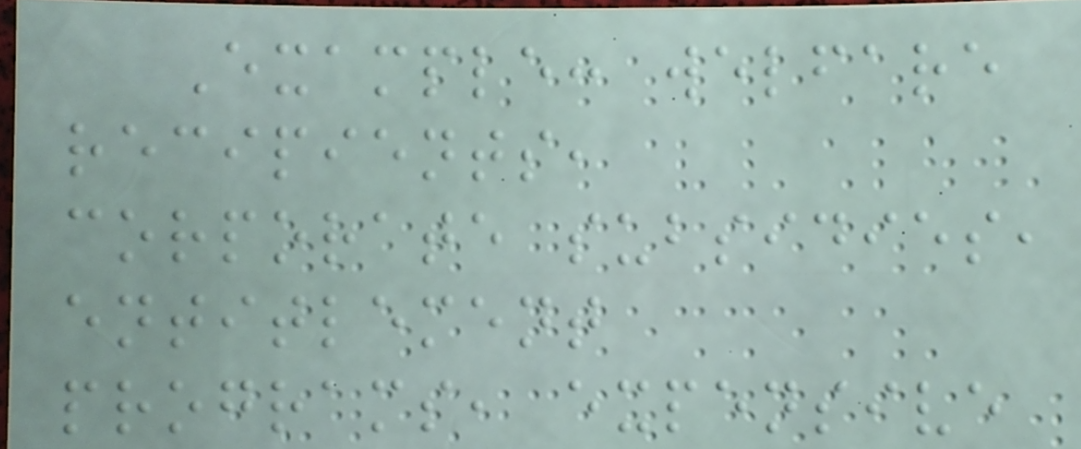Example: welfare
recipients,
corporate subsidies,
entitlement
programs, expensive
